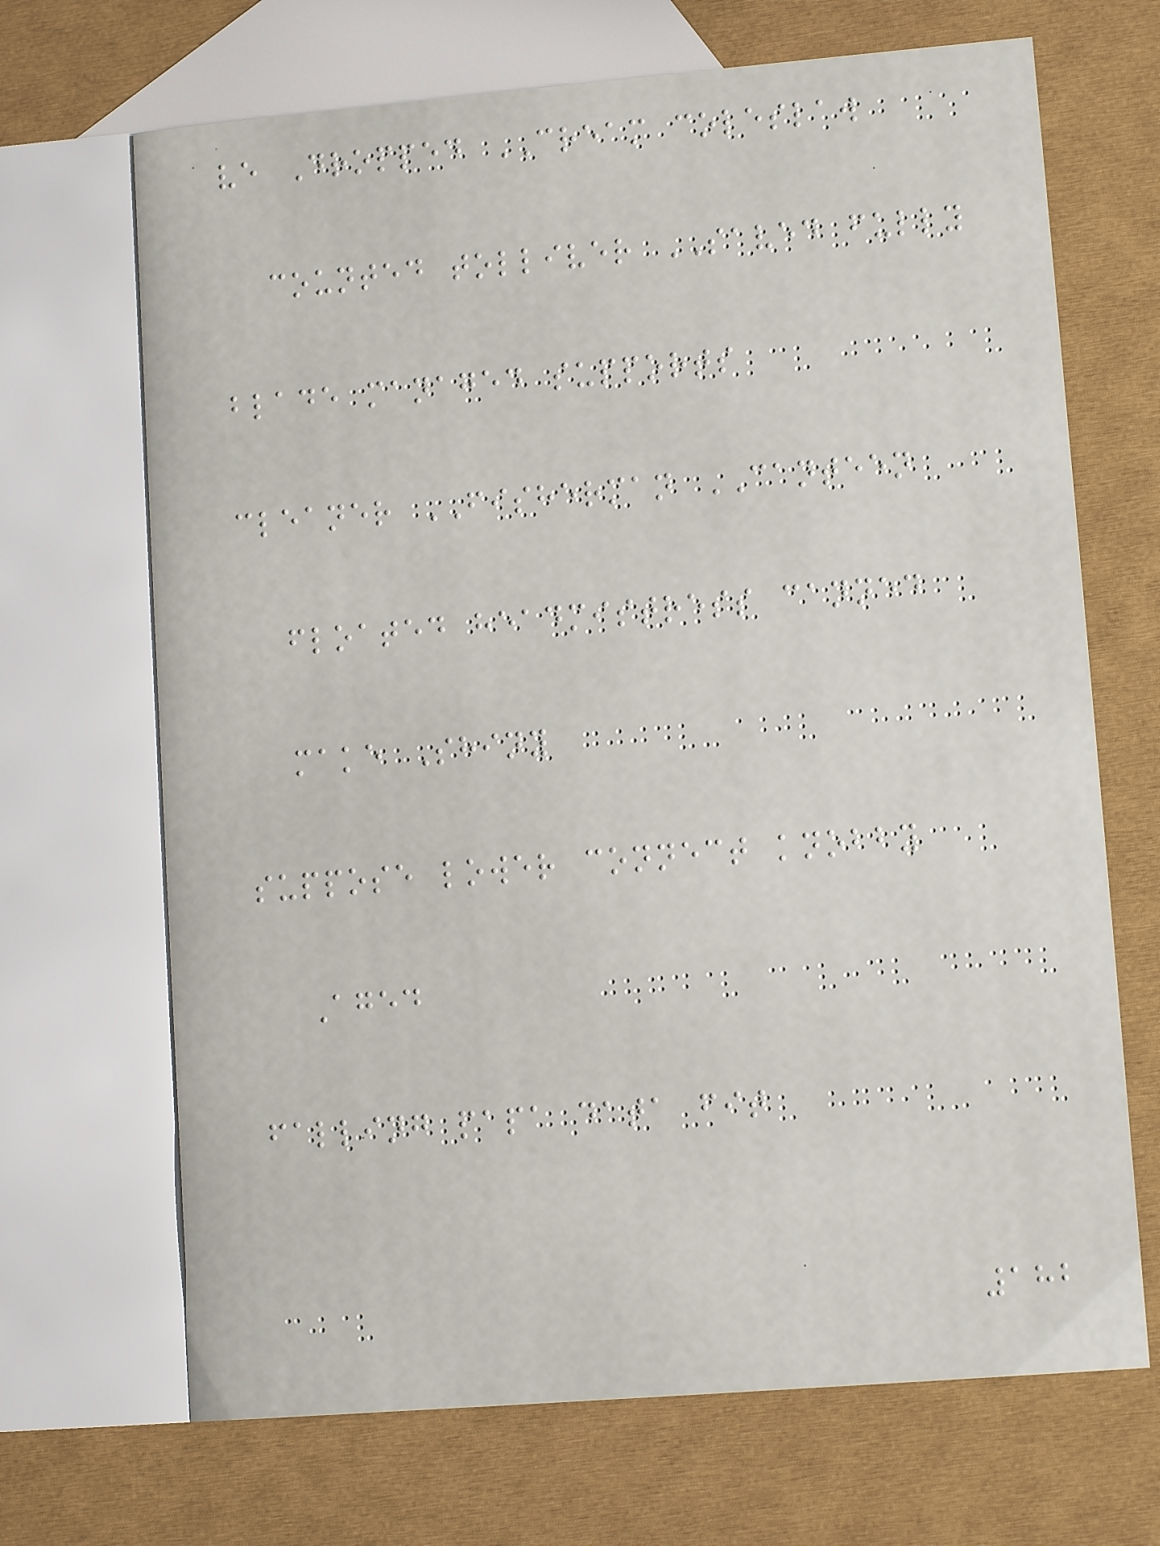ve Dropped CREAM coleslaw
counted tolliver SAVED fully
blade managed supports
cleaner FISHERMAN CANTEEN
floated headmistress canned
make Shiny
suppose lower connect knobby
Aged
falling papa data fit
182
